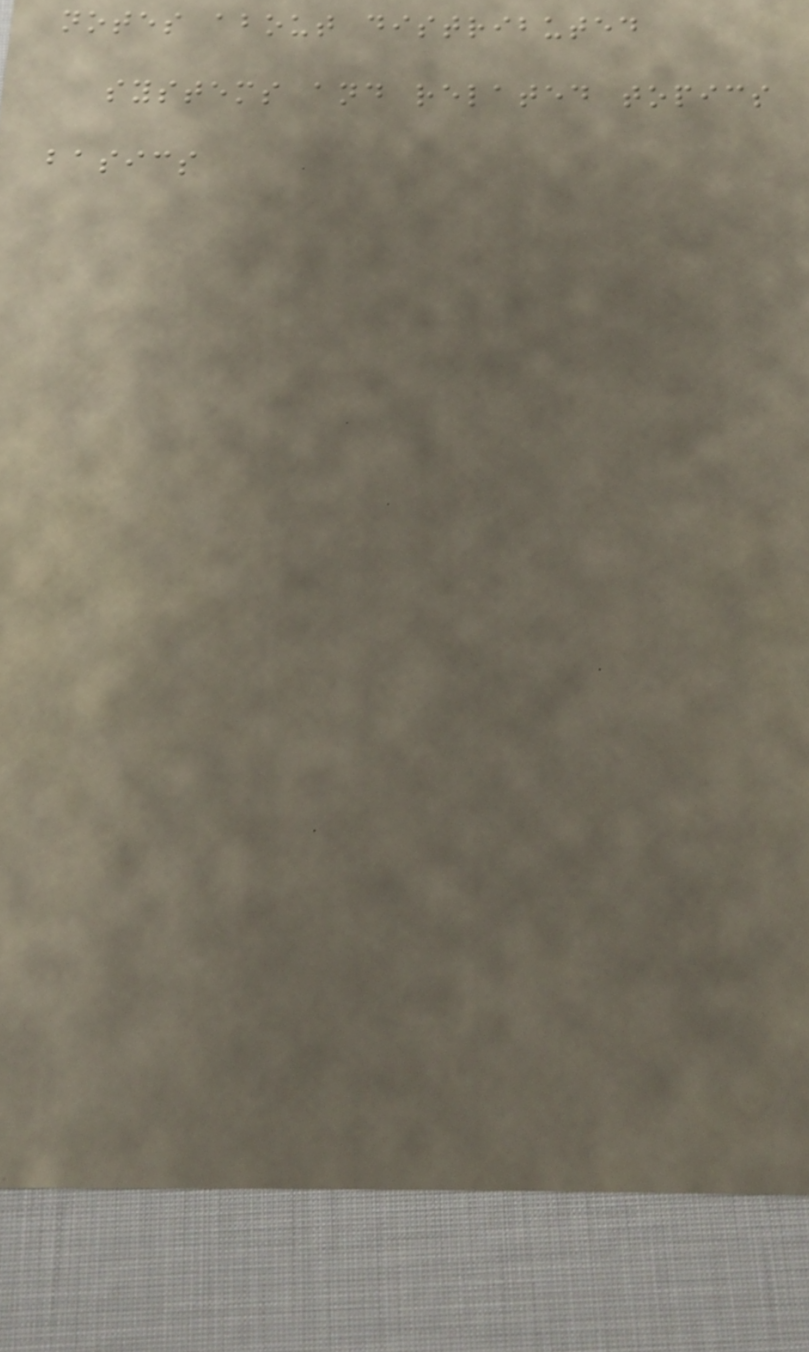notes about distributed
systems and related topics
basics
